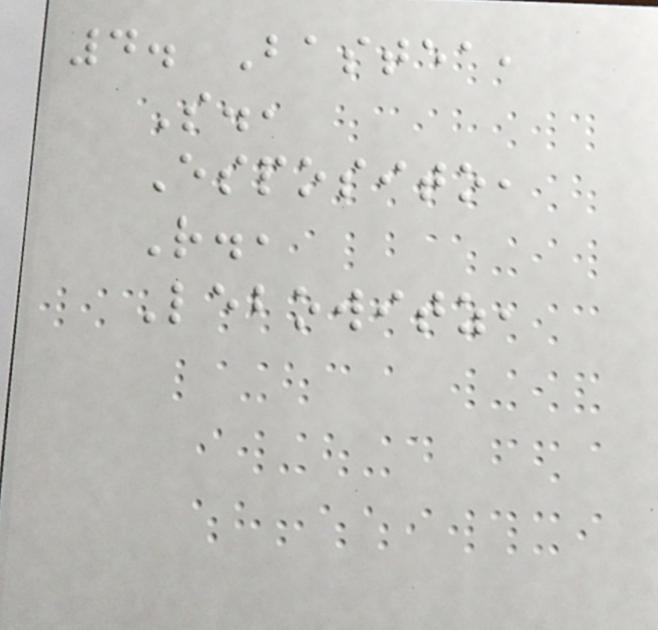4. Bastea,
S.,
Esposito,
R.,
Lebowitz,
